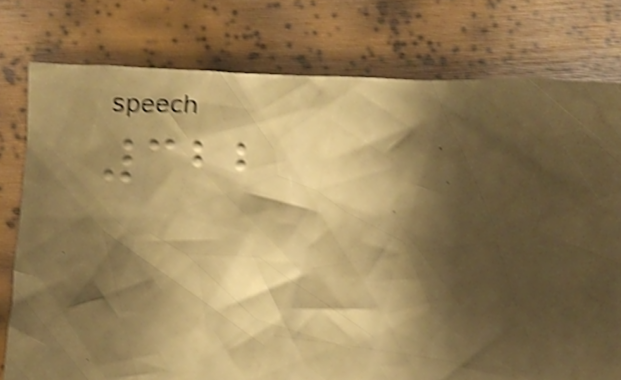322
